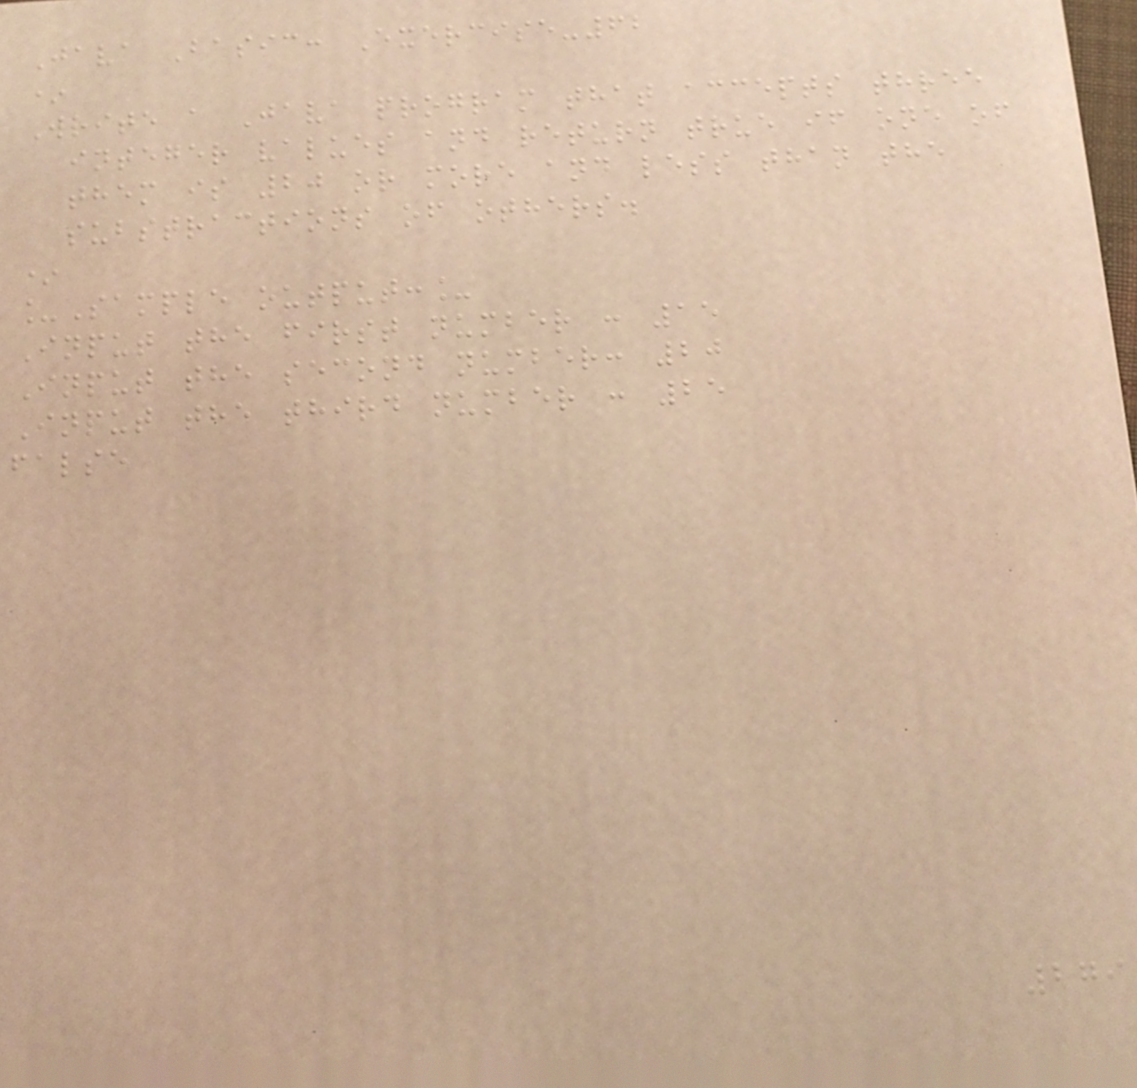Java Basic: Exercise-62
*
Write a Java program that accepts three
integer values and return true if one of
them is 20 or more and less than the
substractions of others.
*
_Sample output:_
Input the first number : 15
Input the second number: 20
Input the third number : 25
false
279
